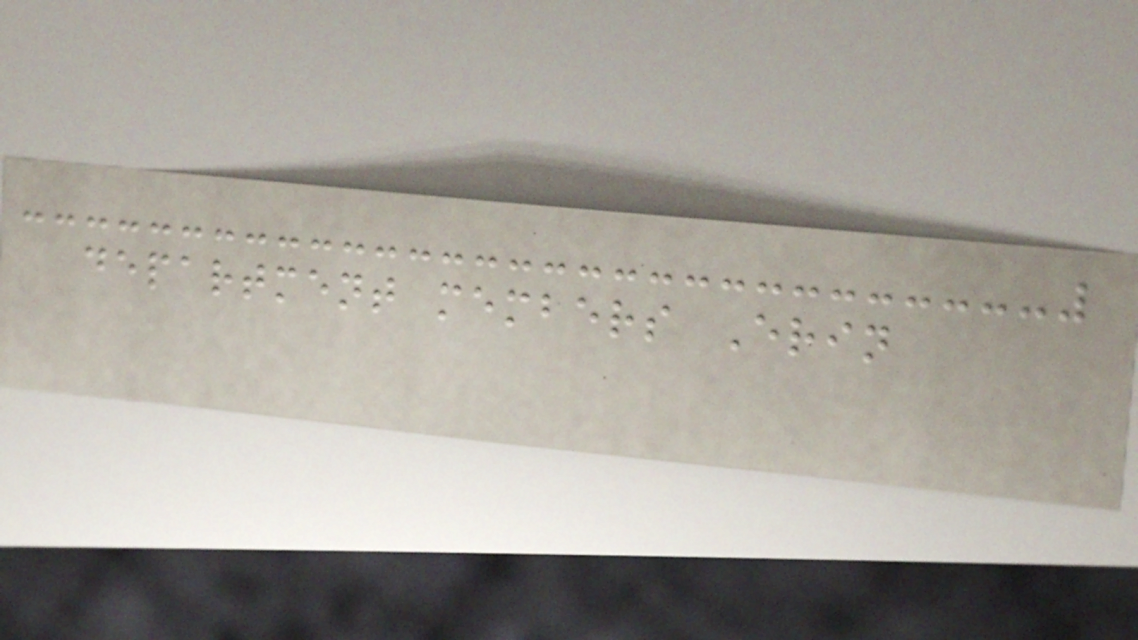department members Erin
